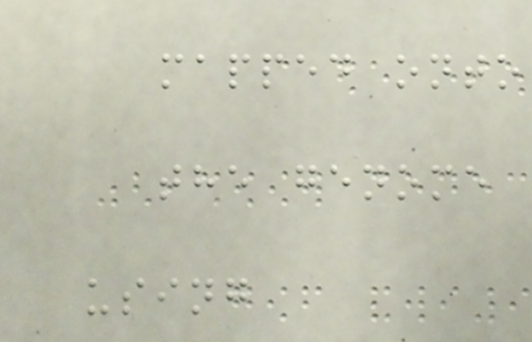mapped onto
the genome
using
